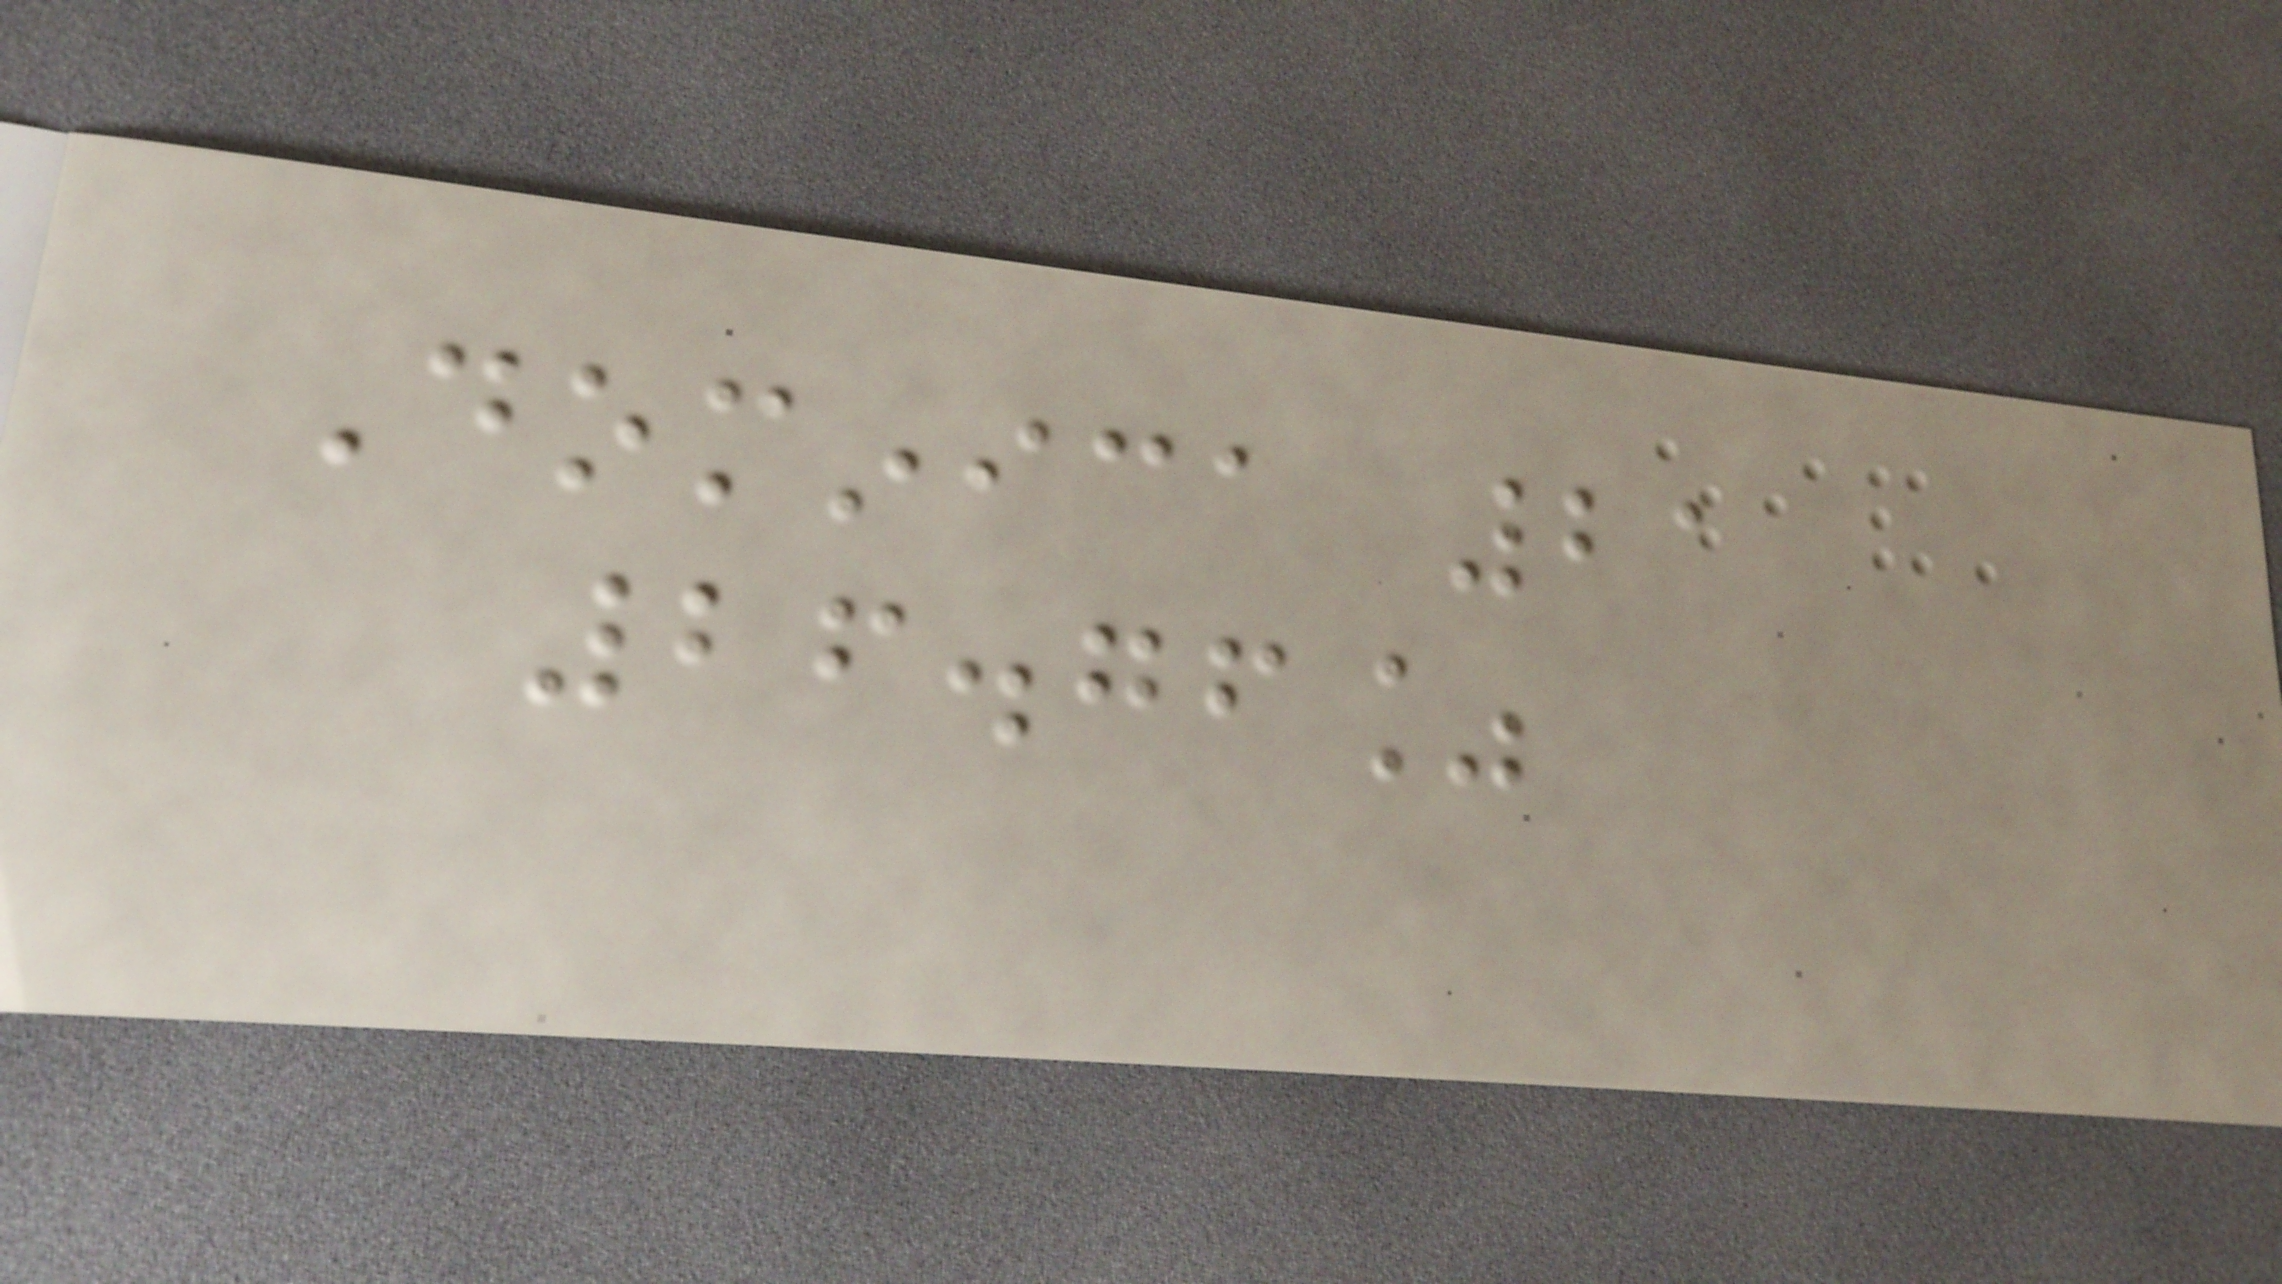Dominica 21
26.76%
